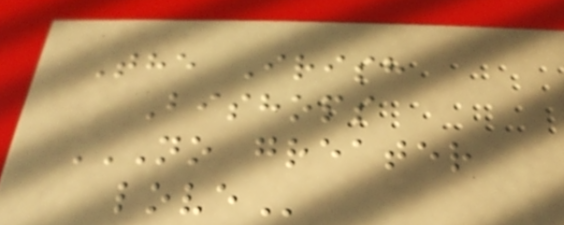The Irish
Bishops
NO GREATER
LOVE
